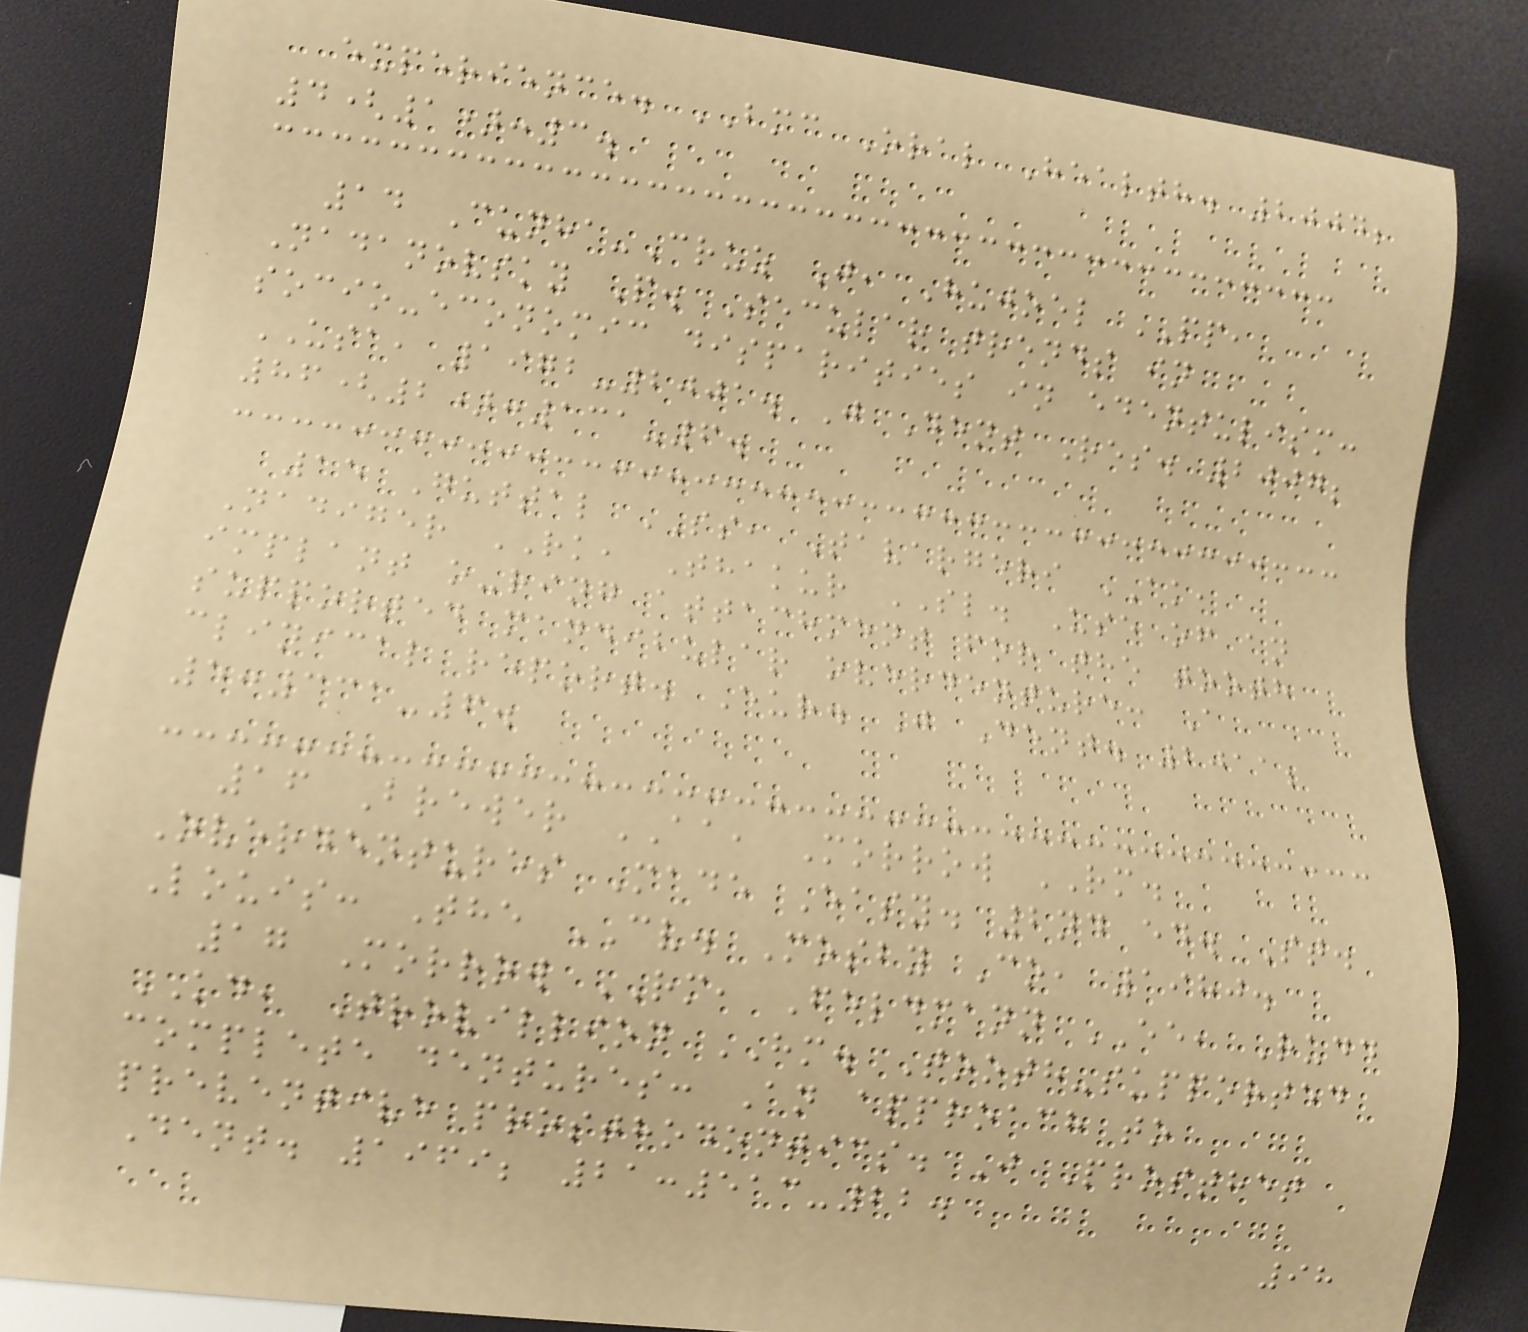experience. BMC Oral Health. 2004;
4(1):3.
14 Cunha-Cruz J, Hujoel PP,
Nadanovsky P. Secular trends in
socio-economic disparities in edentulism:
USA, 1972-2001. J Dent Res. 2007;
86(2):131-6.
15 Guttal SS, Tavargeri AK,
Nadiger RK, Thakur SL. Use of an
implant o-ring attachment for the tooth
supported mandibular overdenture: A
clinical report. Eur. J Dent. 2011;
5:331-6.
16 Brewer AA, Morrow RM.
Overdentures Made Easy. 2nd ed. St.
Louis: The CV. Mosby Co, 1980.
17 Morrow RM, Feldmann EE, Rudd
KD, Trovillion HM. Tooth-supported
complete dentures: An approach to
preventive prosthodontics. J Prosthet
Dent. 1969; 21:513-22.
98
